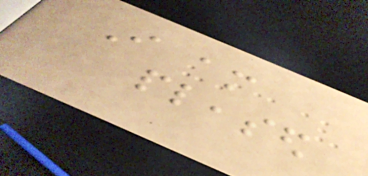I am
pleased
